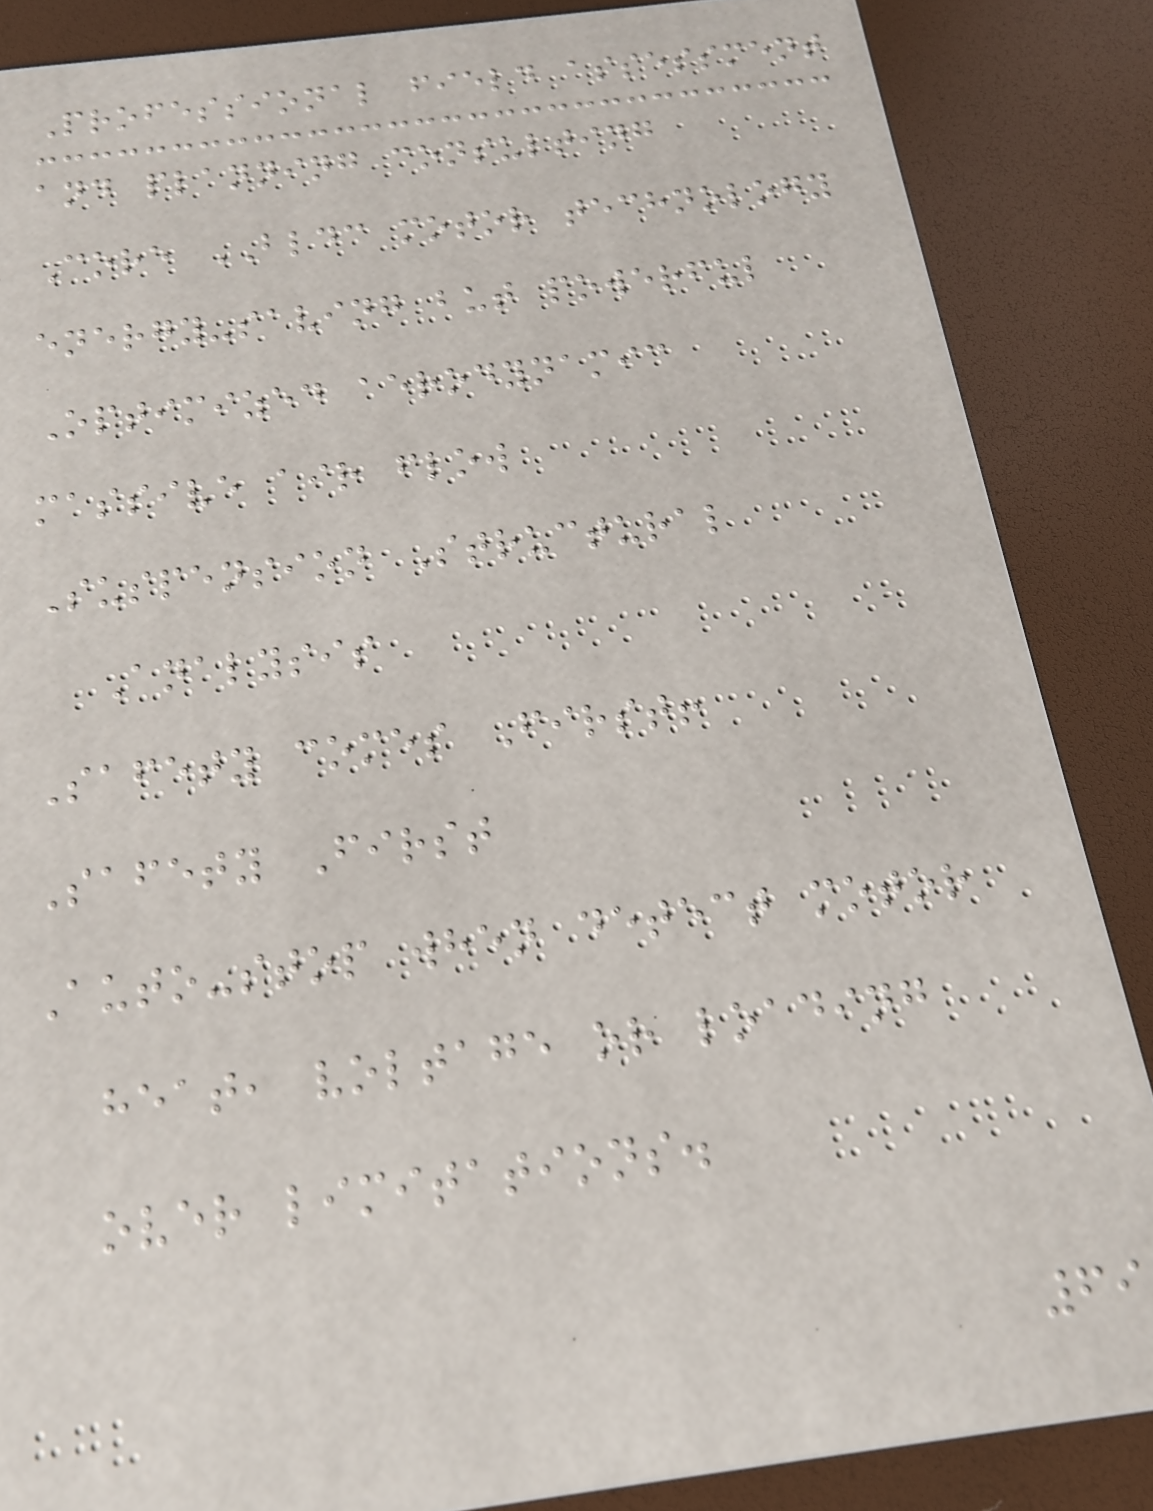Professional field assessment
and planning consulting
Core BLDC motor technology
energy-saving but powerful
Optimized aerodynamic
massive air flow
Suspension Structural
Analysis
Safety comes First!
Safety First
Auto-stop when detect motor
heat, voltage or loading
over limitations.
69
